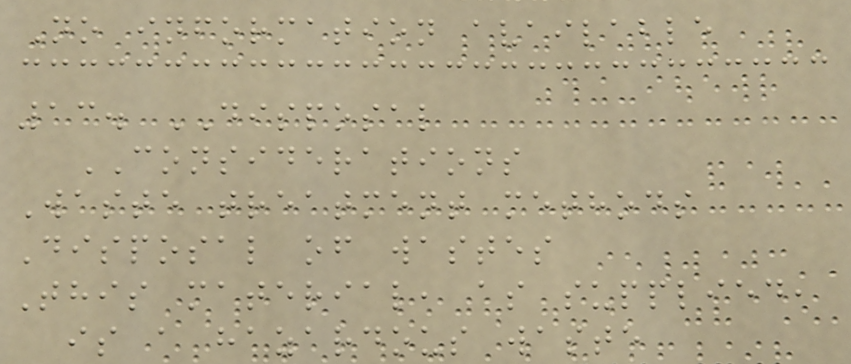No information available
13. DISPOSAL
CONSIDERATIONS
Waste treatment methods
Disposal of wastes
This material, as supplied,
is a hazardous waste
